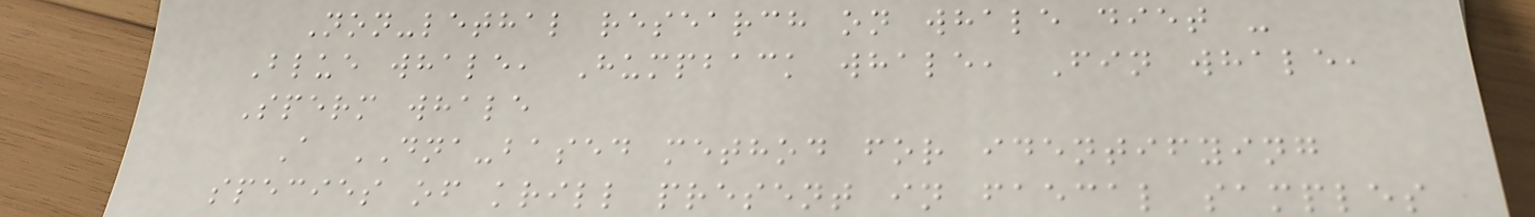Non-lethal research on whale diet -
Blue whale, Humpback whale, Fin whale,
Sperm whale
A DNA-based method for identifying
species of krill present in faecal samples
